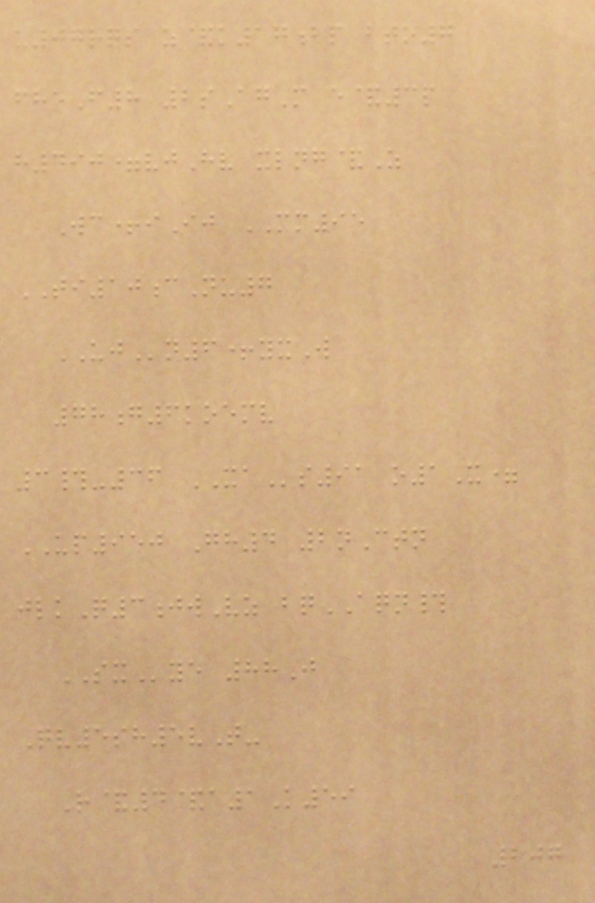u07rqs z&k17bp bto7
fheF8 2sAgM e&3p
h490=vjHv xlng&Z
Wc+iIj MM95
TI10cNu7
UJn6+yxW
78g6koemv
3#-36 XAs91 o1X=
UP950 Gh4 2nCtn
jlkQ3jwVz bqAQN#
SXye 88J
Qv5sh5vT-
R&4&a1K59
207
